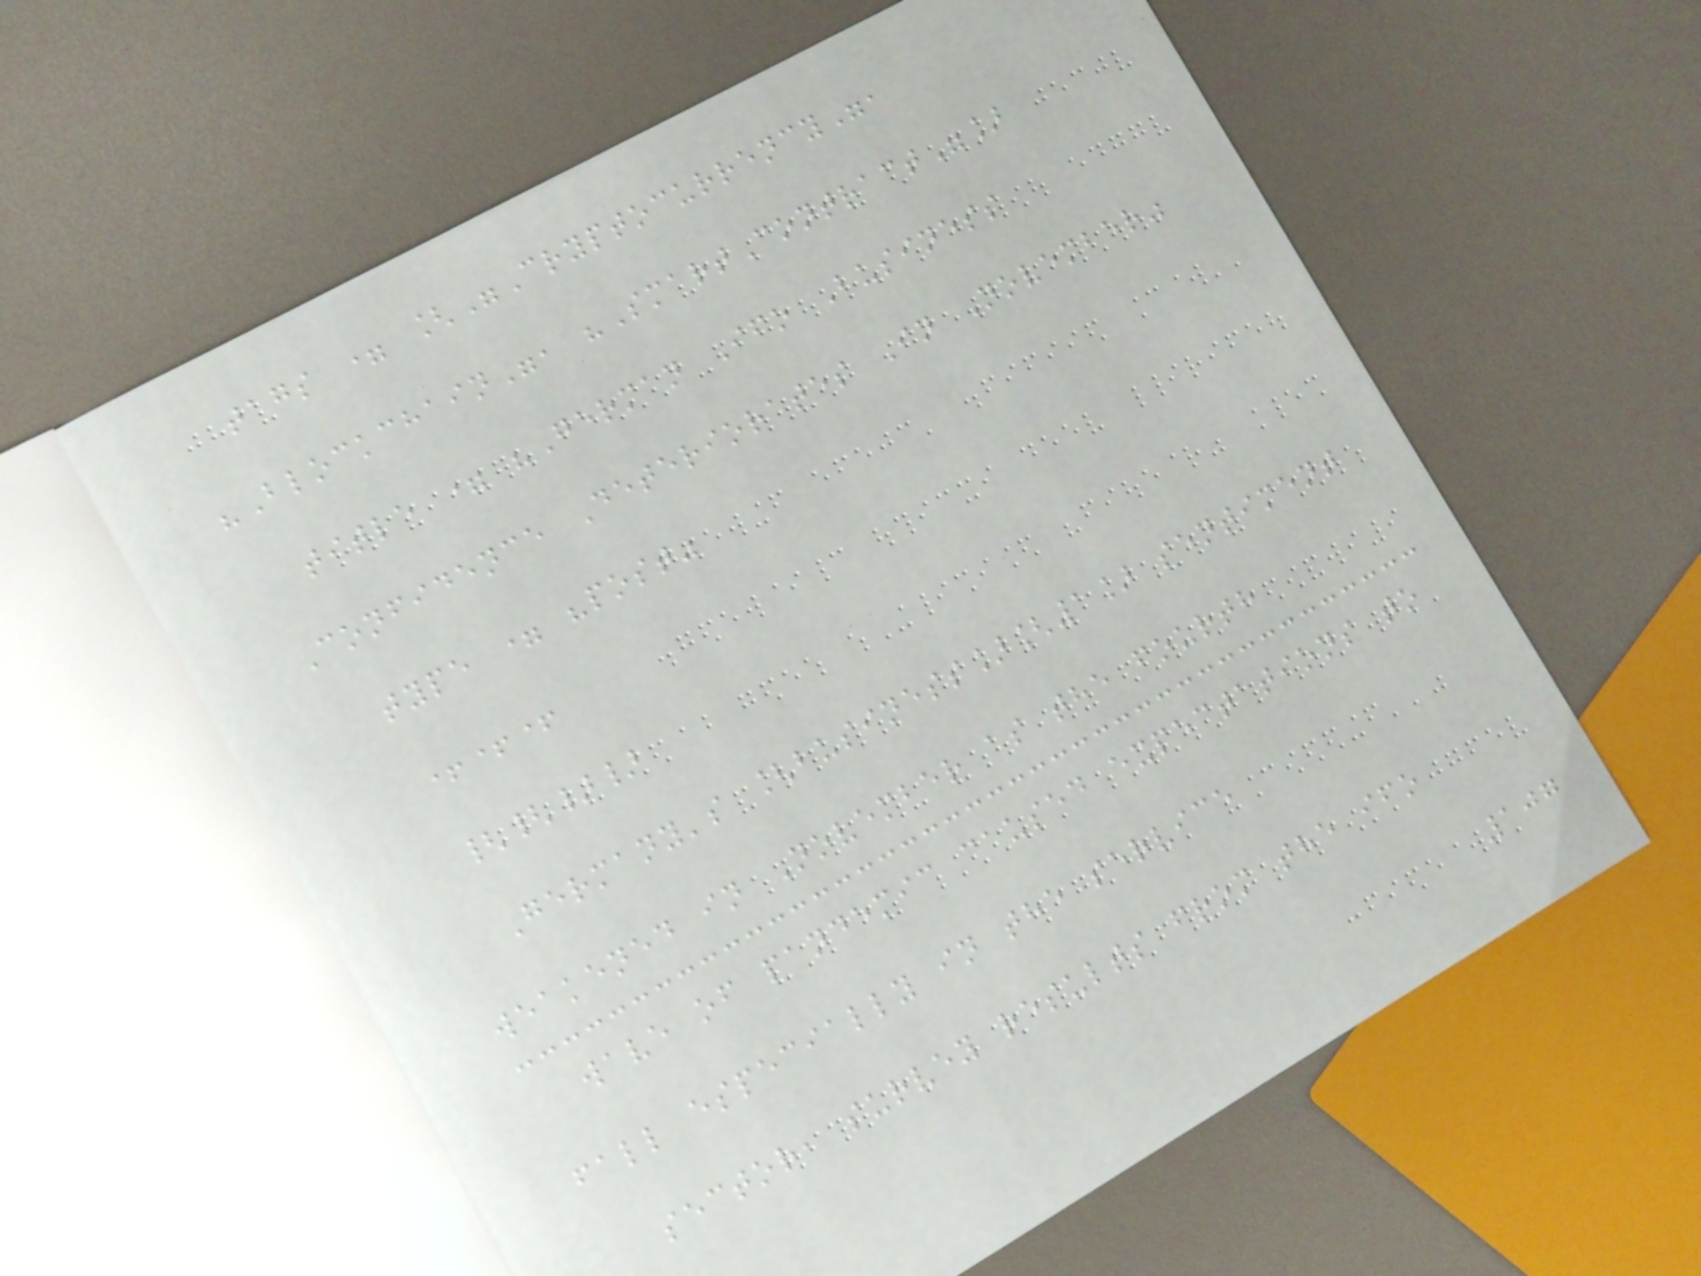tags = ["Cryptocurrency",
"Blockchain", "SmartContract"]
title = "German Ifo Business
Confidence Deteriorates In November"
type = "post"
+++
{{}}
Germany's [business][1] sentiment
weakened in November as the fourth
wave of pandemic caused expectations to
fall especially in the service
sector, survey results from the ifo
107
